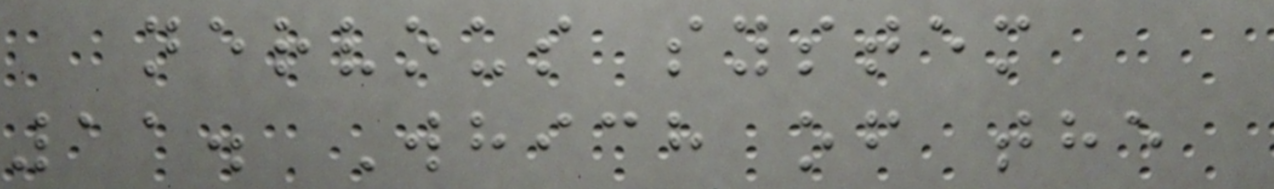nervous system
11. Which of the
